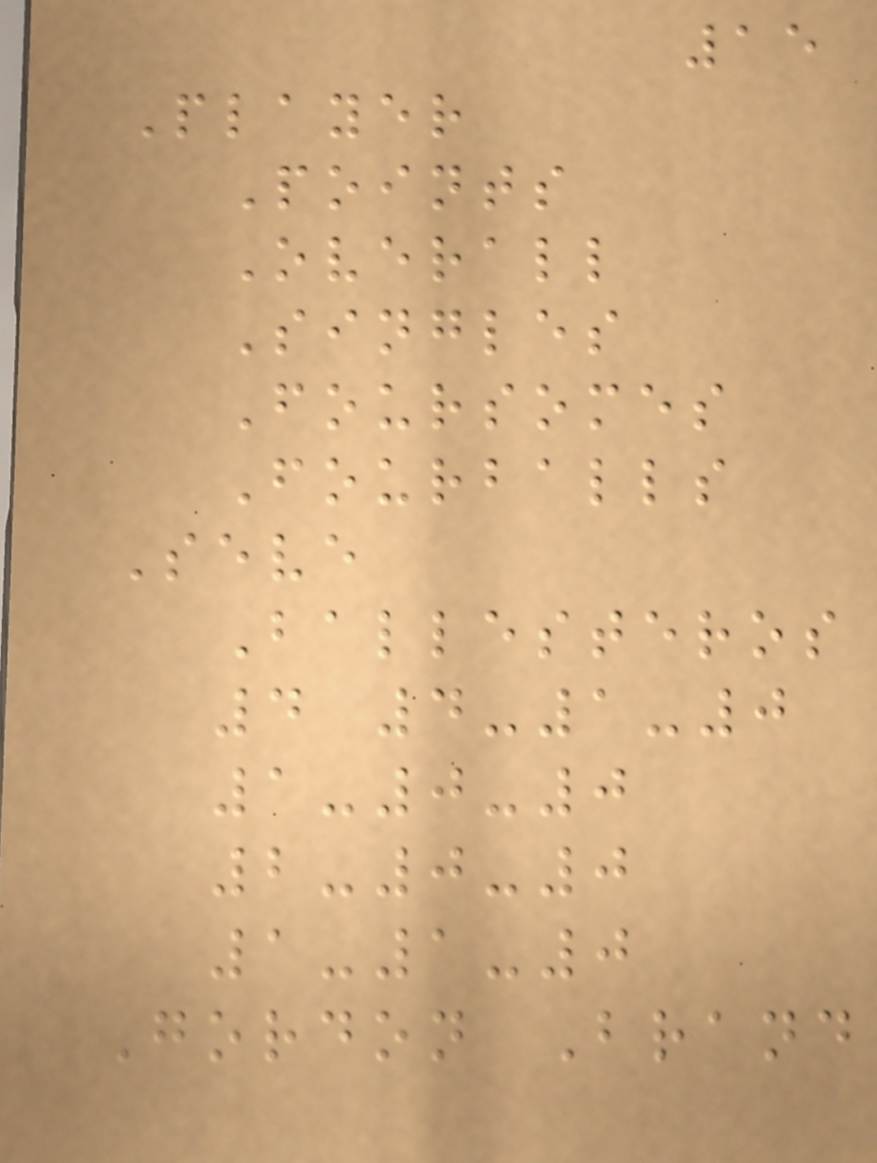15
Player
Points
Overall
Singles
Foursomes
Fourballs
Seve
Ballesteros
4 4-1-0
1-0-0
2-0-0
1-1-0
Gordon Brand
